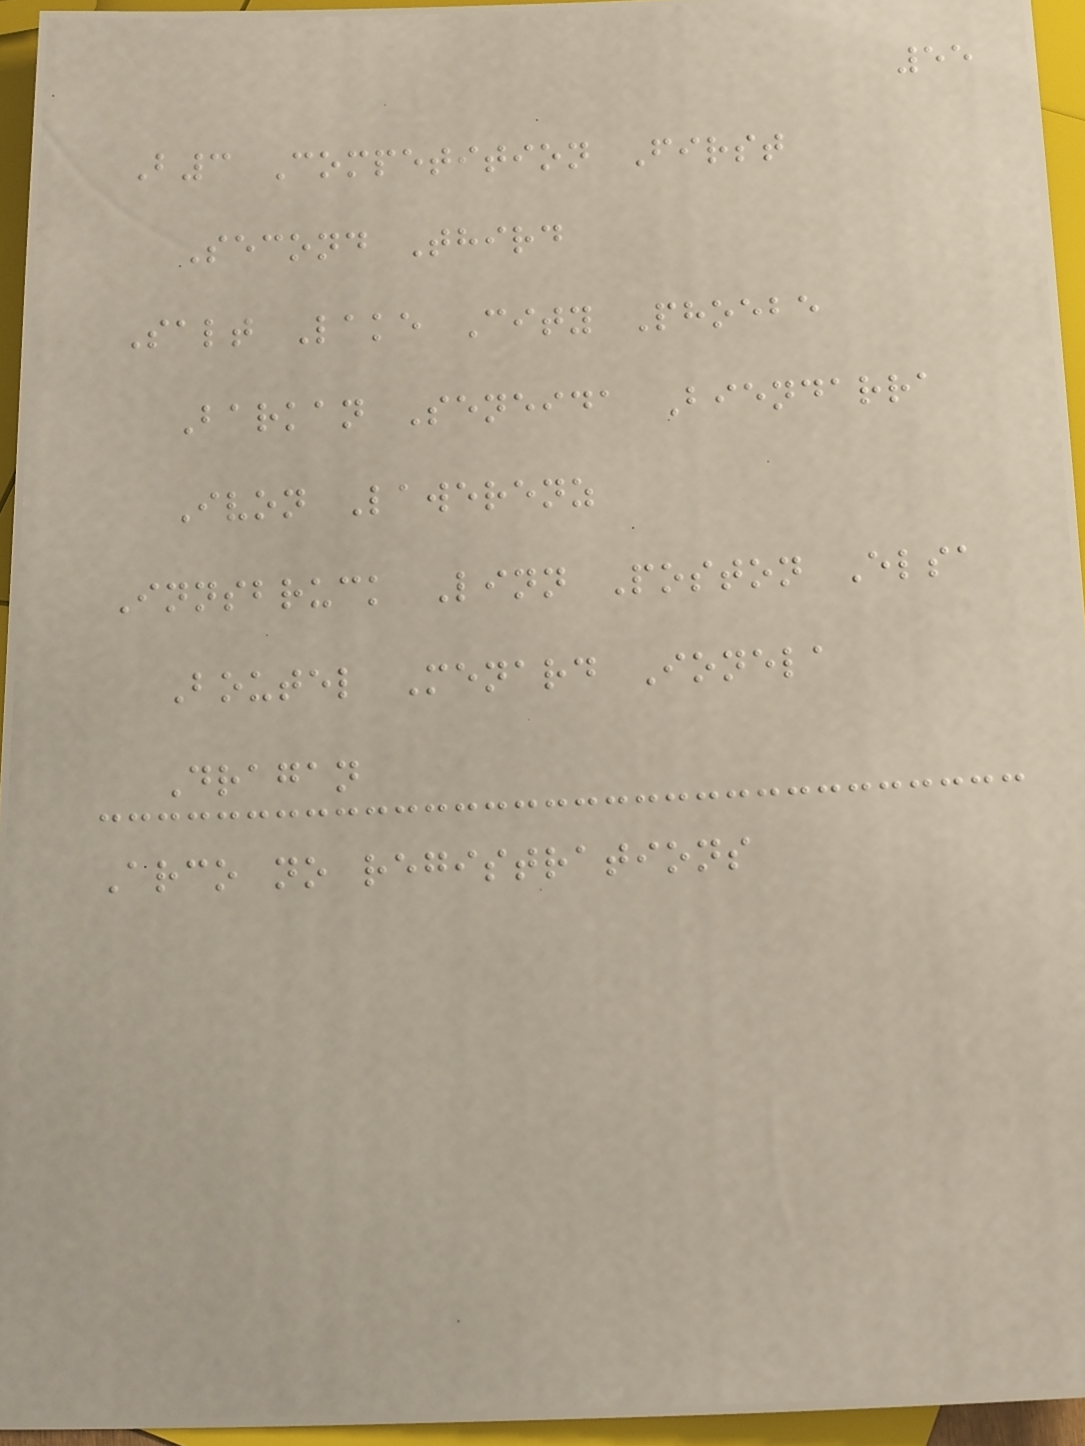55
B3 Competition First
Second Third
Salt Lake City Phoebe
Barkan Seneida Biendarra
Ivon Lawerenz
Innsbruck Linn Poston Elsa
Boutel Menard Ionela
Dragan
Arco no registrations
